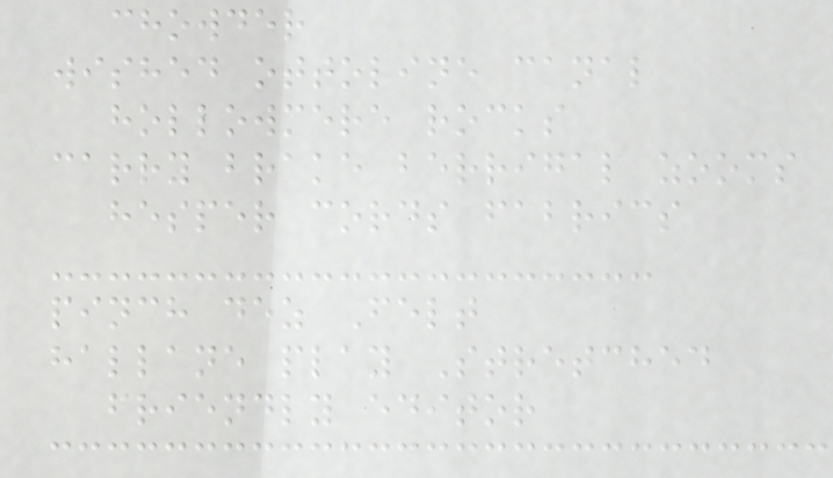chowder
wished ottoline canal
hollowmere rocks
carry brake berrigal zooms
hesper cords fabrics
pinch dez Felt
hallane play Stretched
friendly editor
